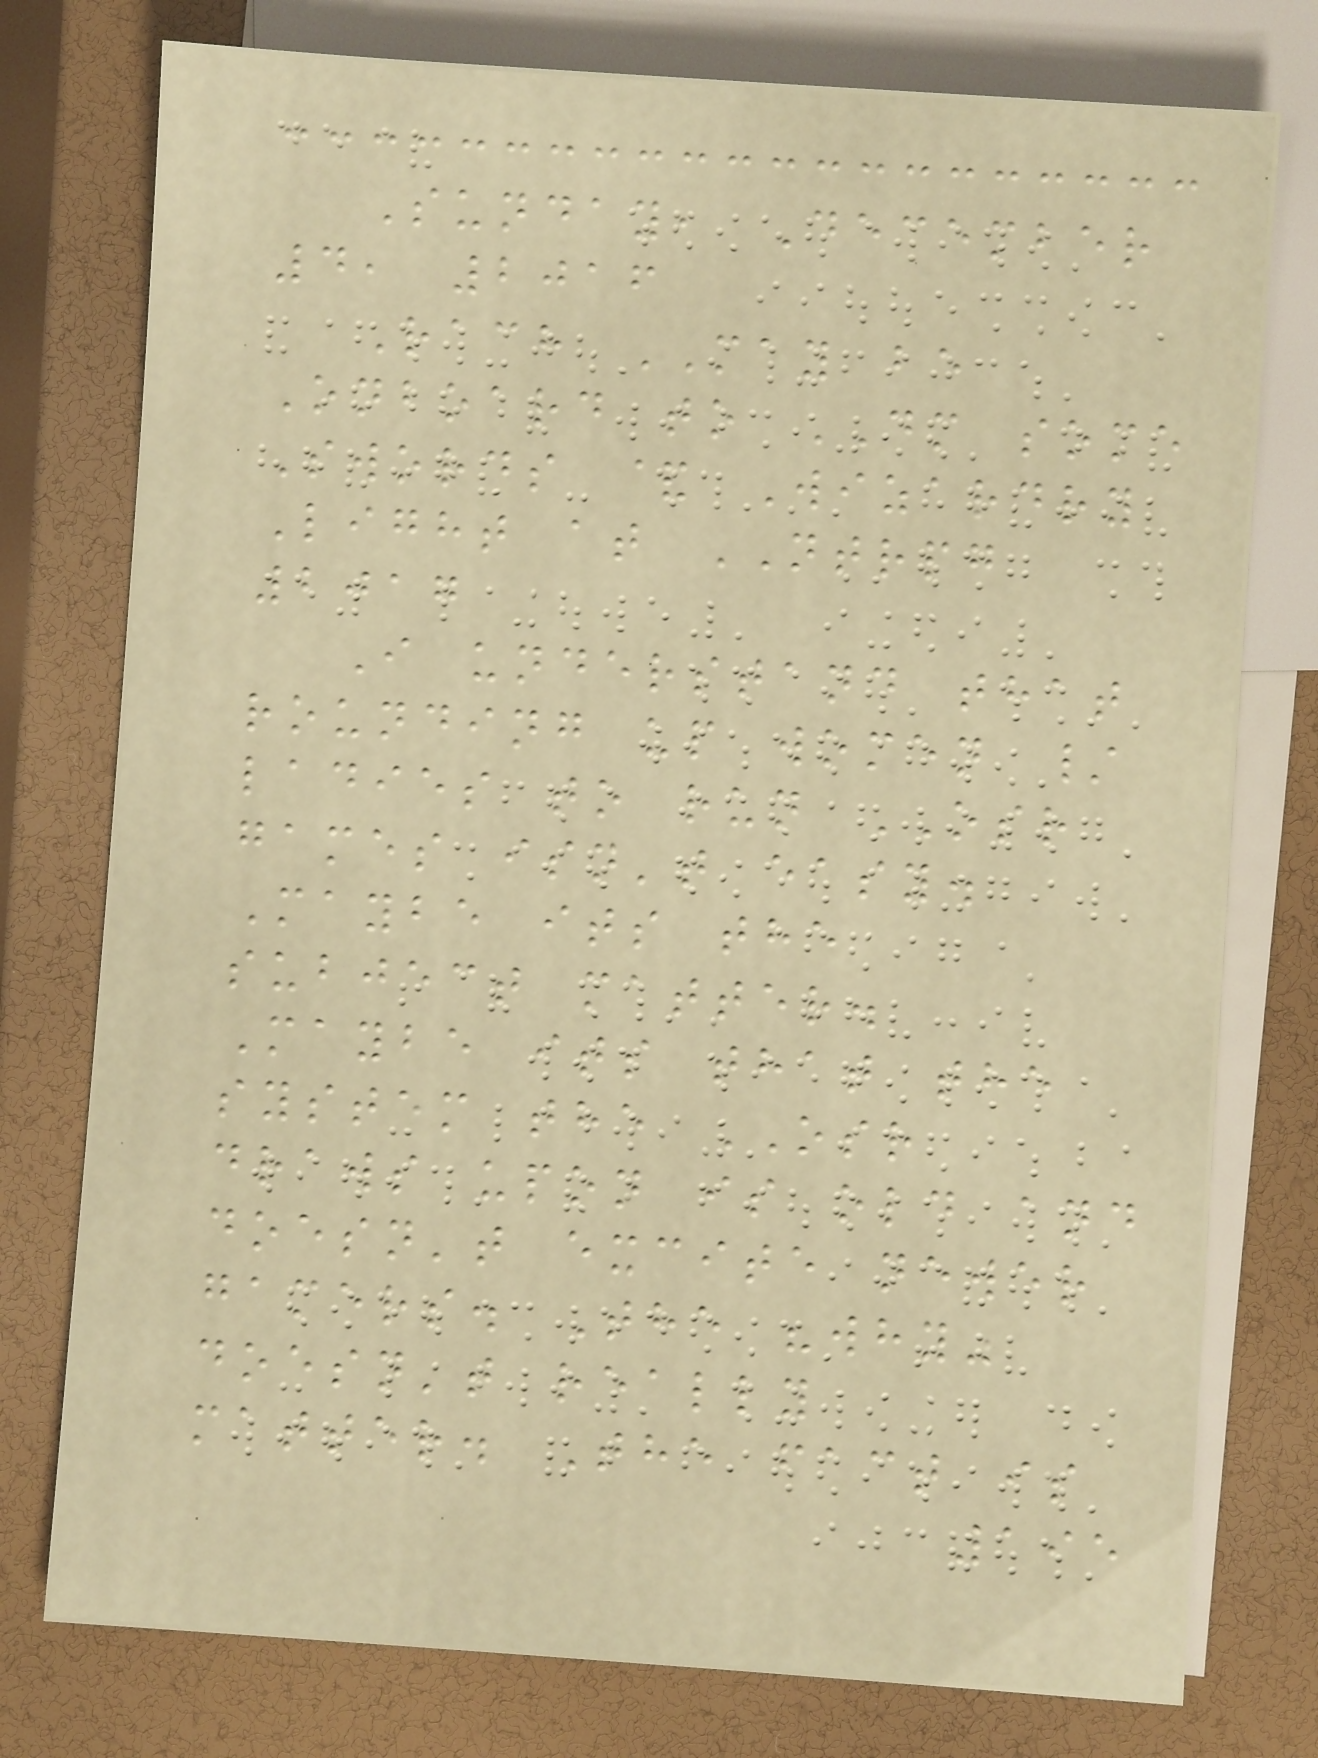Sunday, December
4, 2016
Rach MAY be
Onboard to DM some
Swords & Wizardry
Light at NTRPG
2017
I understand that
rounding up women /
ladies to run OSR
games isn't easy.
Maybe its the
subject matter.
Maybe its that the
system the OSR
draws upon is old and
doesn't excite newer
gamers. The "why"
doesn't really
matter. The fact is
195
